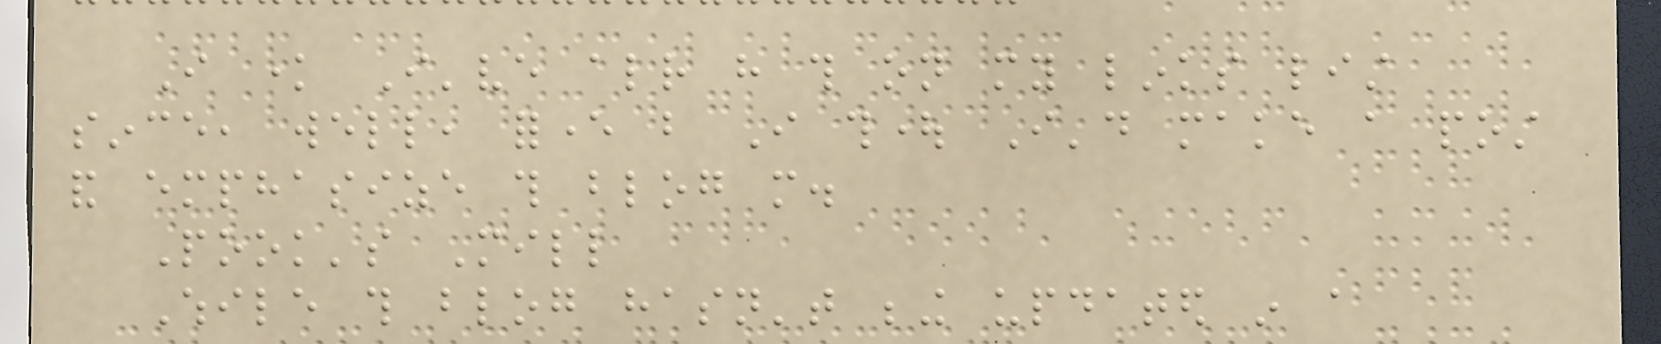I know I've already have this on my links list
since, well, forever but I thought I'd make a post
and emphasize this blog more.
Pook's Mill
While this blog hasn't being updated in a
